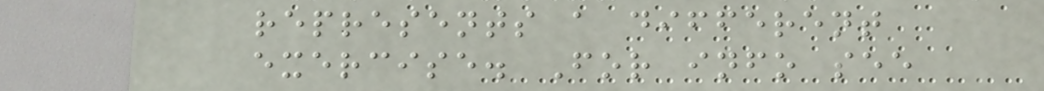represents a different
exercise. For info see
